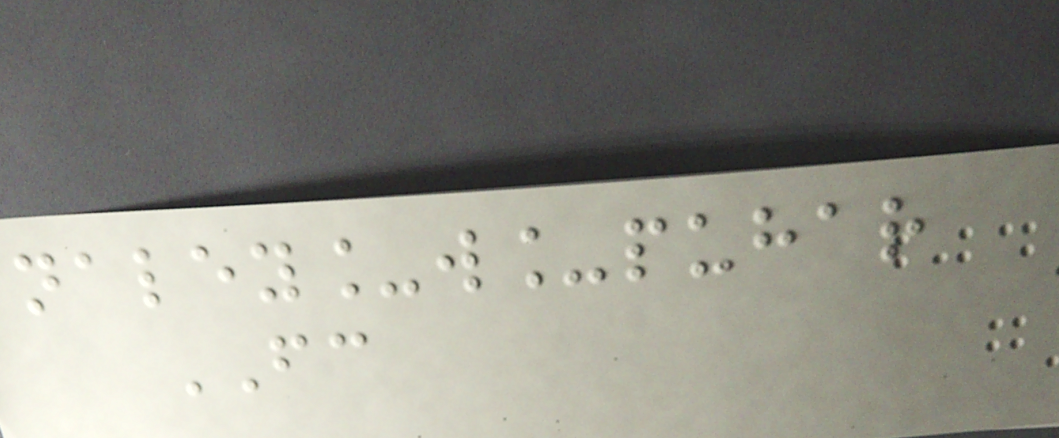naley_w_puhar
FC
